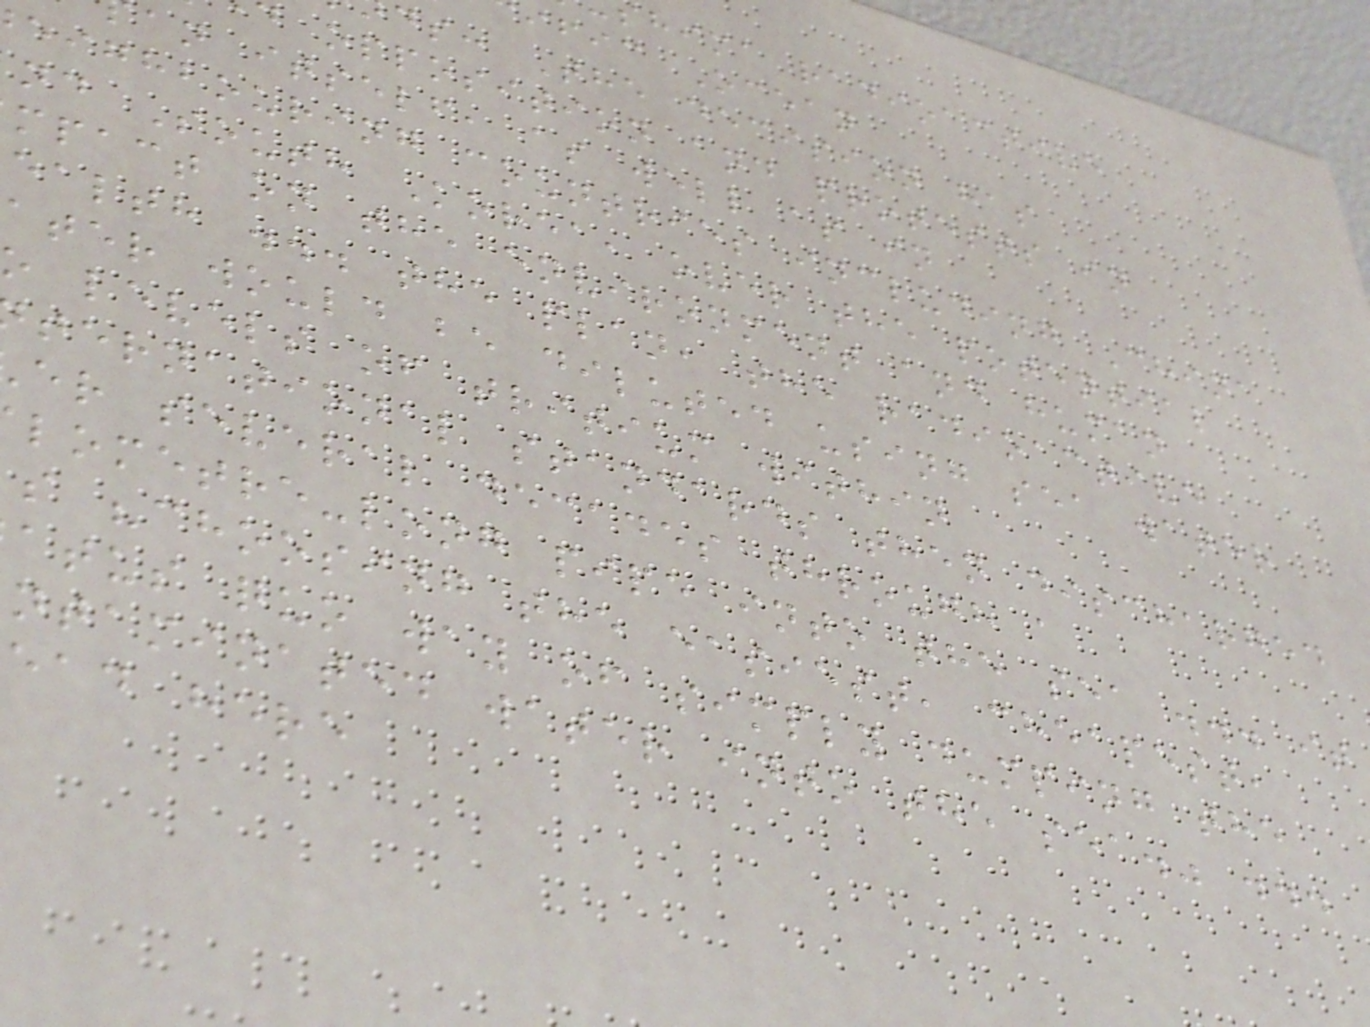hima radioactive
ific Ocean
ds: The decision has
opposition and protests in
an itself, as well as in
eighbouring countries including China
nd South Korea, over the potential
mpact on the environment and human
ealth ... the plan, the radioactive
ater would be diluted using sea water
levels of tritium within
ternational standards then discharged
er several decades through a
lometre-long pipe into the sea ... it
s "choosing the easiest, cheapest,
atus quo way of simply dumping the
ntaminated water into the sea." ...
ead here
